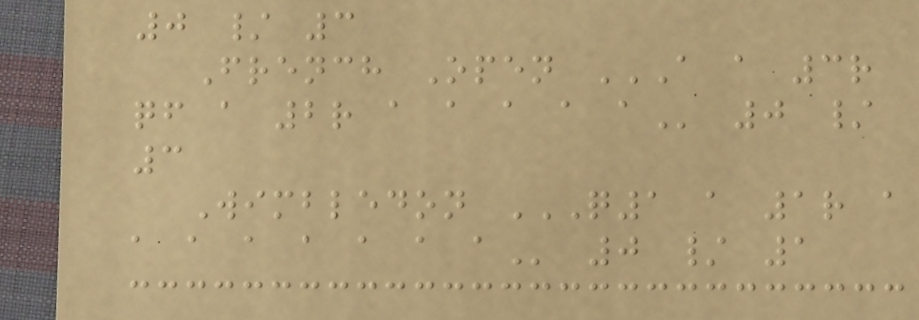0 / 3
French Open A A 3R
QF A 2R A A A A A 0 /
3
Wimbledon Q1 A 1R A
A A A A A A A 0 / 1
